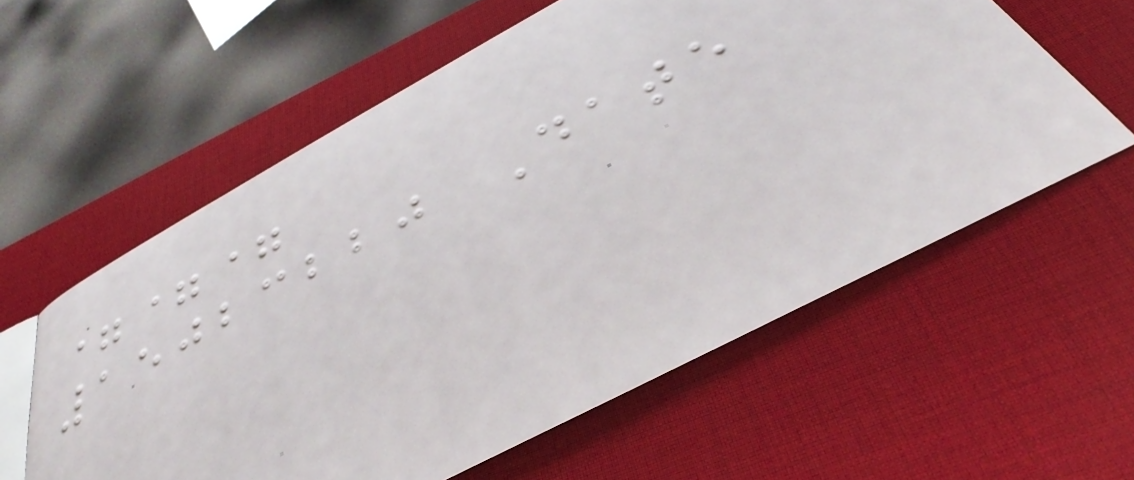===
15023220 Date
